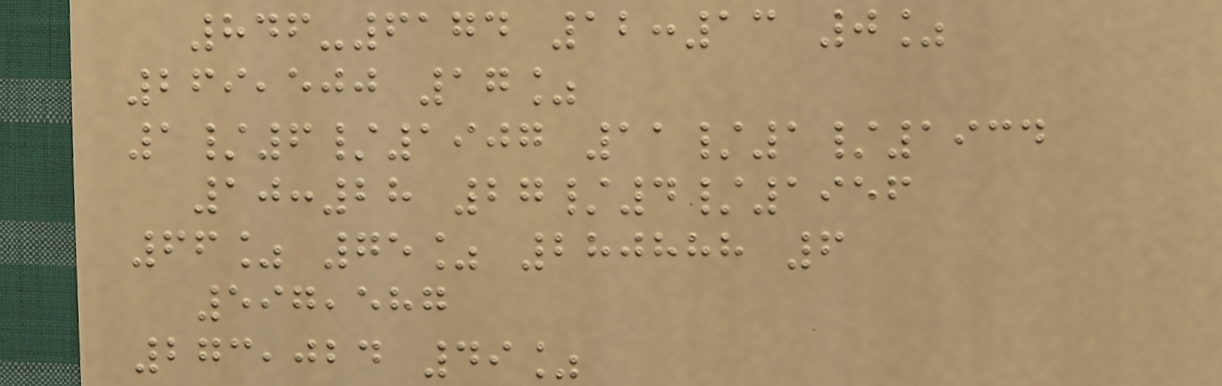846-6174 12:13 0%
269,500 17%
1/6/1907 11/1/1934
10:28 27/4/1956
66% 75% 280888 6
597,587
273,024 49%
